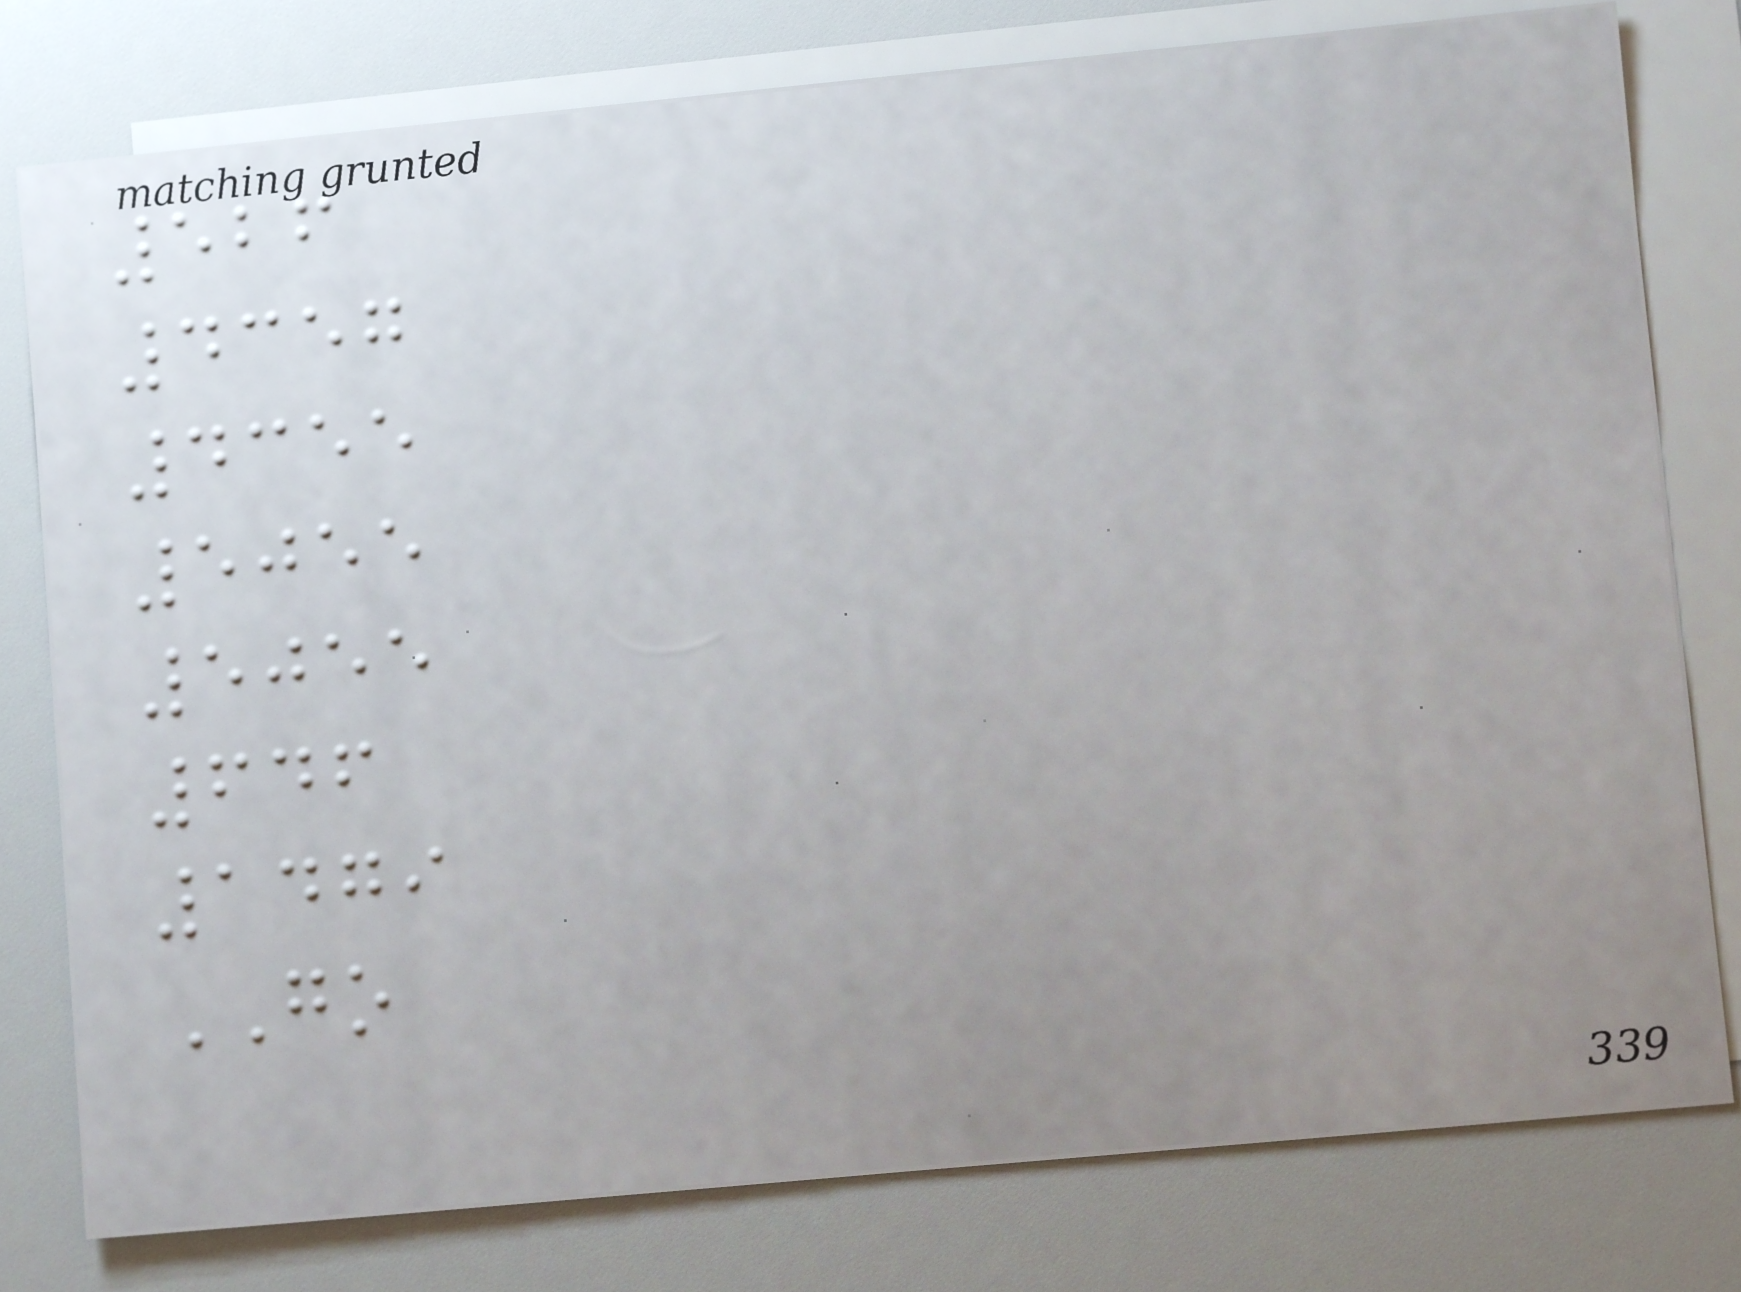526
4357
4355
5055
5055
646
1479
GO
